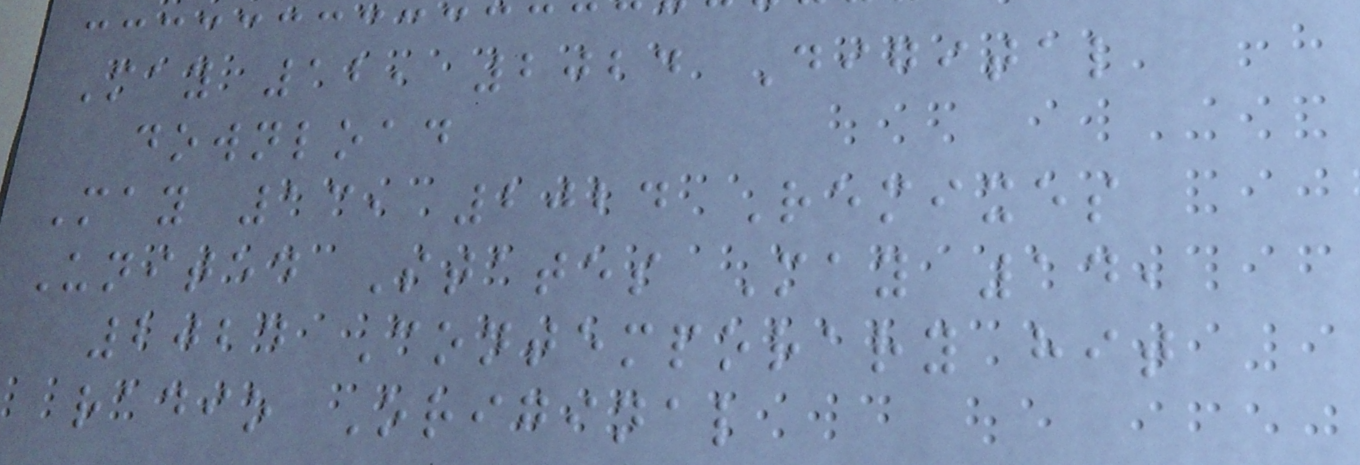May 12, 2024 Digital
download
May 13, 2024 Remixes
United States May 14,
2024 Contemporary hit
radio Original
